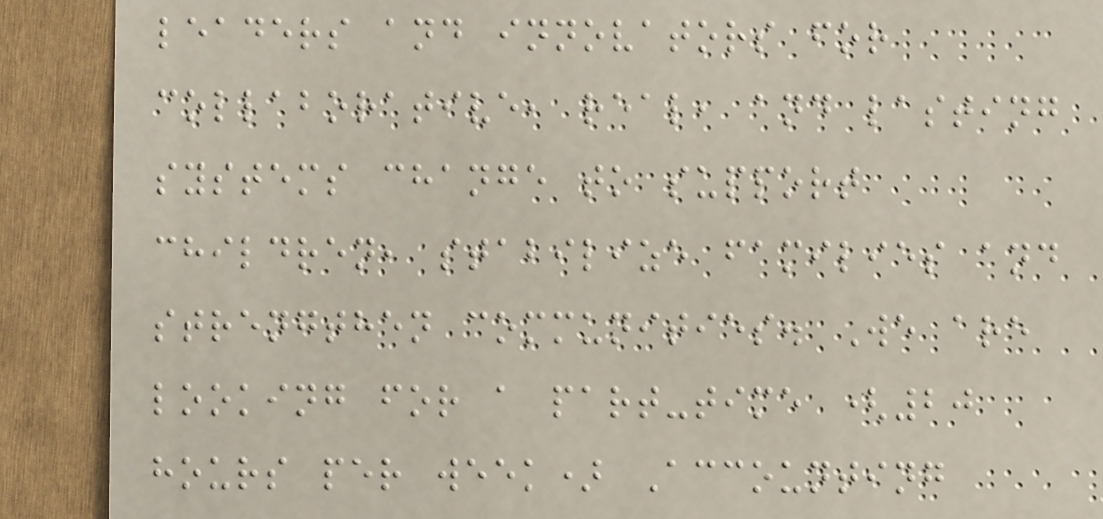leaders and innovators for
collaborative, real, and lasting
systems change to support
children, stabilize families and
strengthen communities. We are
looking for a part-time (20
hours per week) Accounting
